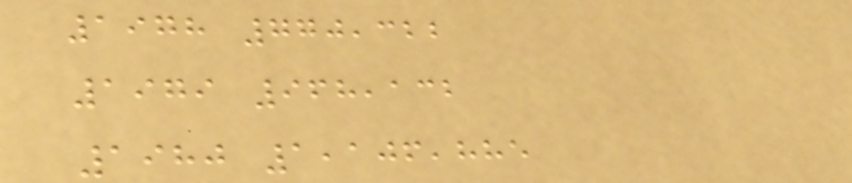1978 770,322
1979 968,132
1980 1,106,885
